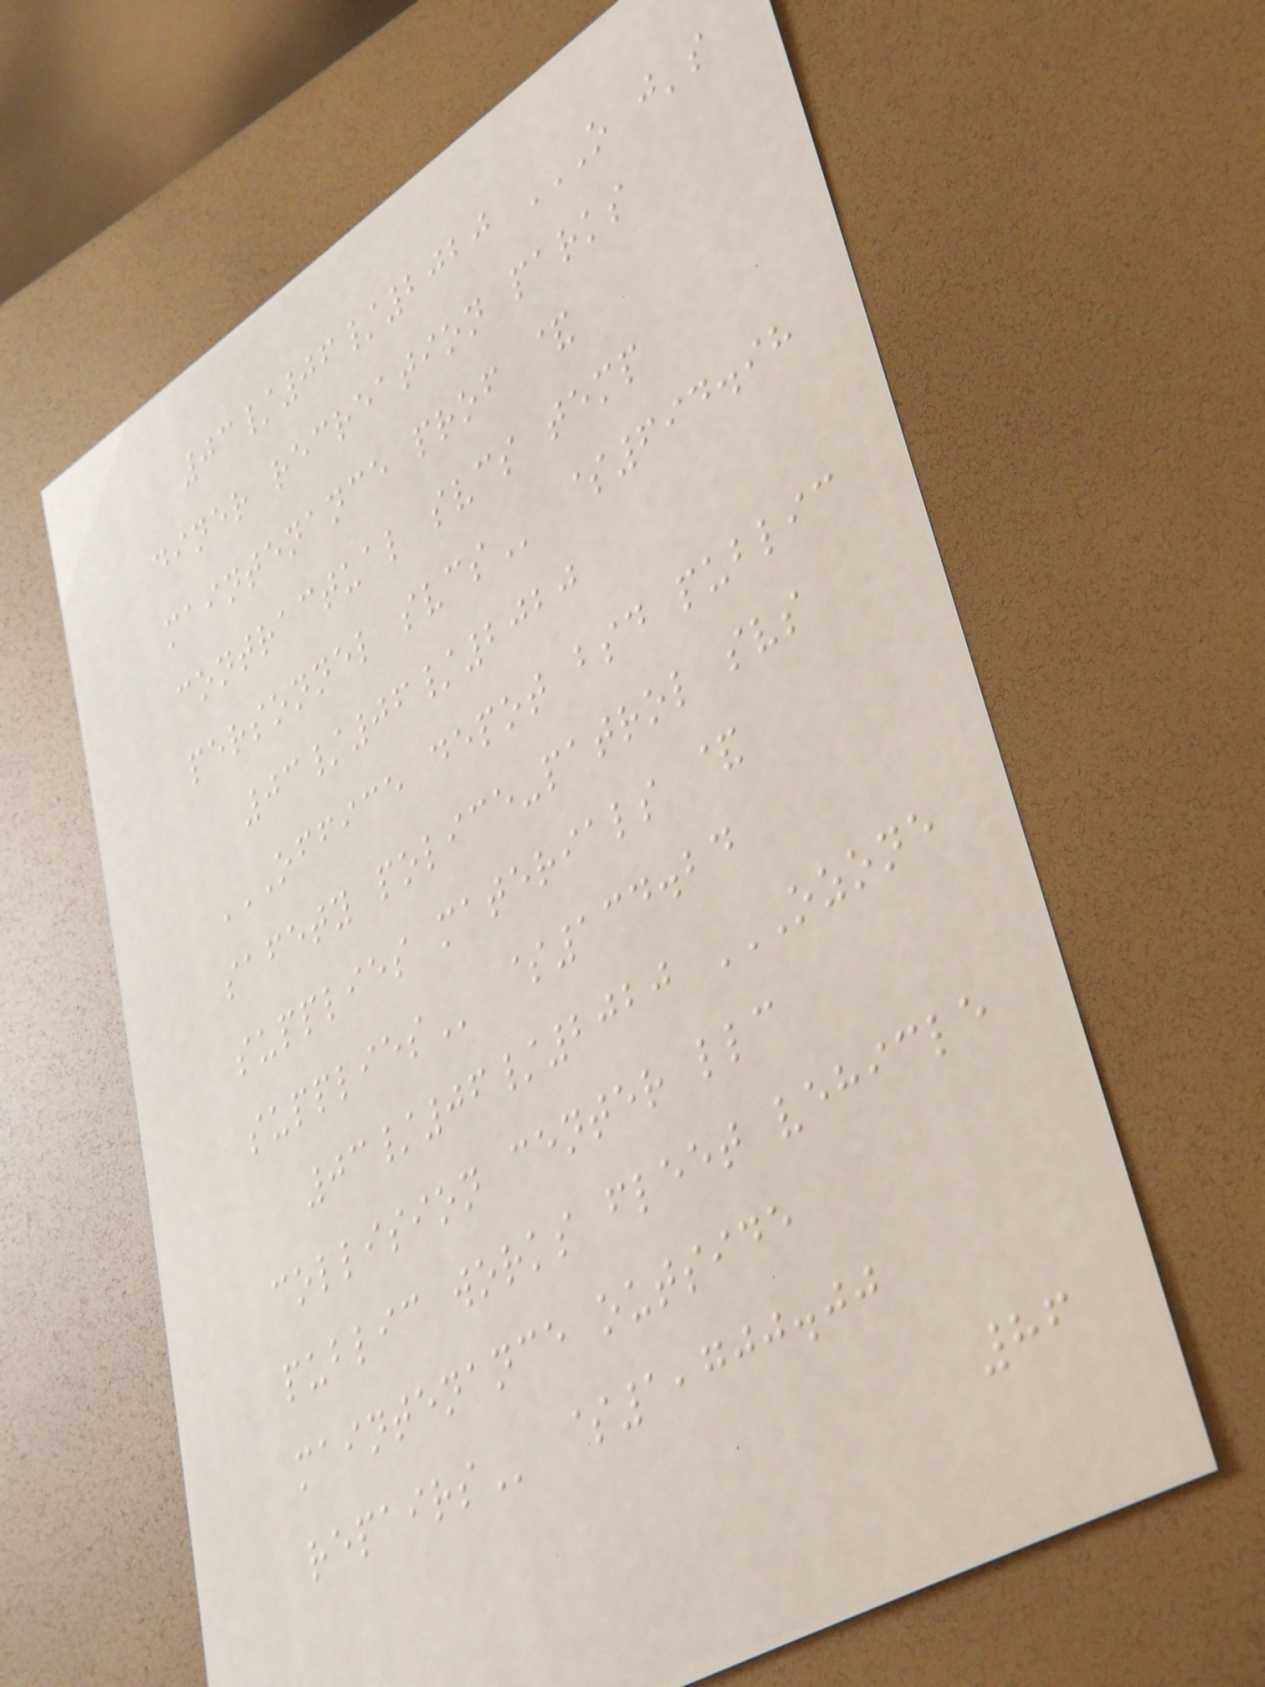03/06/2020 O J'S
DINER RECREATION PARKS
MAINTENANCE PROF &
CONTRACTUAL SVCS TEMP
PERSONNEL SVCS $694.98
03/06/2020
OFFICE DEPOT BSD PUBLIC
SAFETY POLICE-PATROL SVS
SUPPLIES MATERIALS &
SUPPLIES $134.24
03/06/2020 OZONE
COLLISION CENTER LLC
PUBLIC WORKS FLEET VEHICLE
MAINTENANCE OUTSIDE
REPAIRS $1,700.00
86
